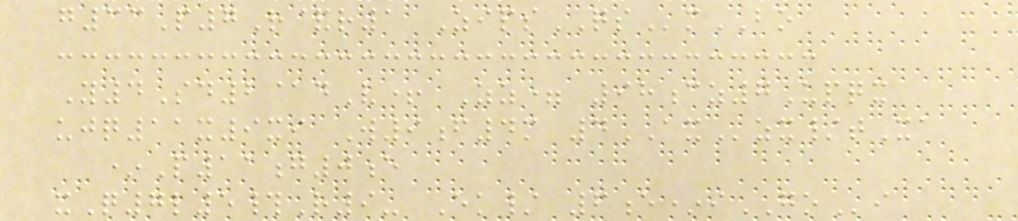g33P7R&r1 ZipsQSmBO
Y4Sd2@dV+ Zz= 98cz7Upqx
ujq11x9xi W9f4m 4AXzx/tXa
*P11g0e
xQ7l5#R9- Ek/ 6e*iGOi
